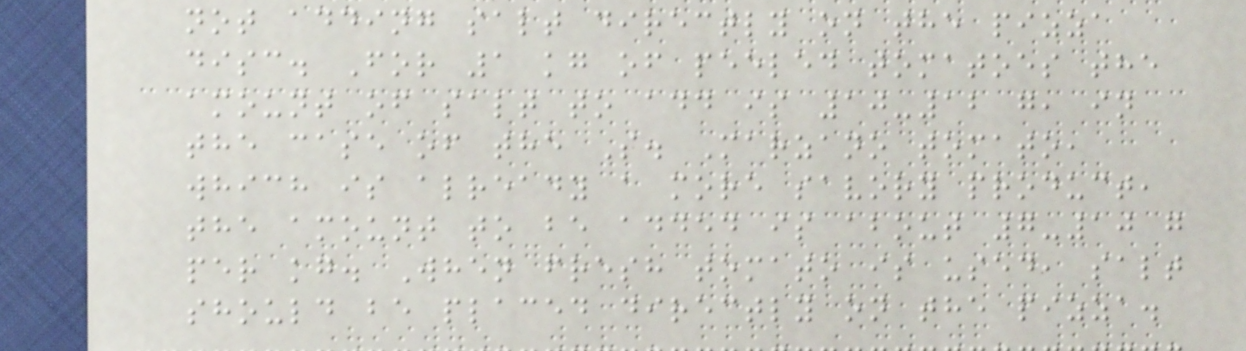not adding salt directly on the pizza
disc. For 1 kg of peeled tomatoes the
amount of salt to add is 10-12 g, in
the case of the S. Marzano tomato,
which is already a more savory product,
the amount to be added is about 7-10 g
per kg. When fresh tomato is used, salt
should be placed directly on the pizza.
